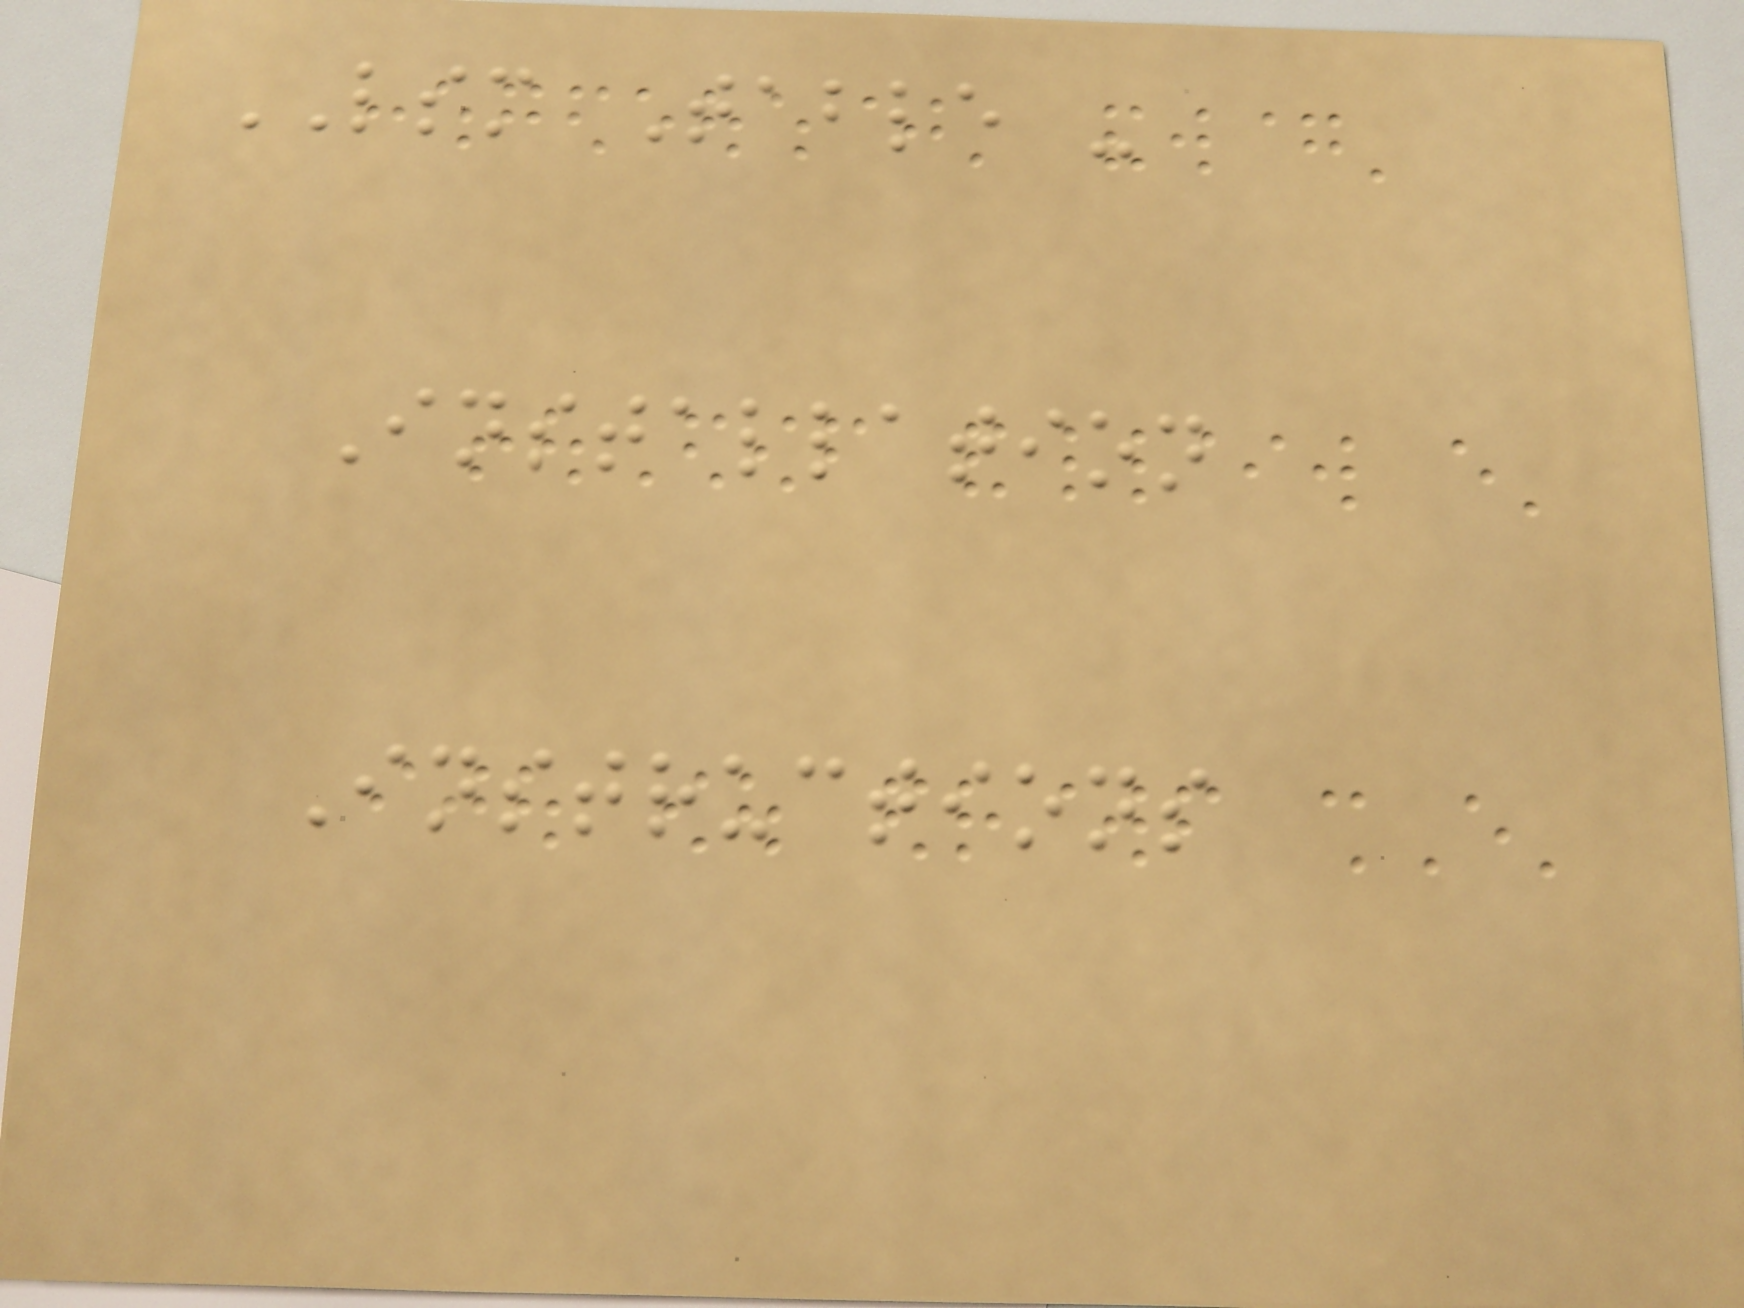LSM Table -
Installation
Instructions
